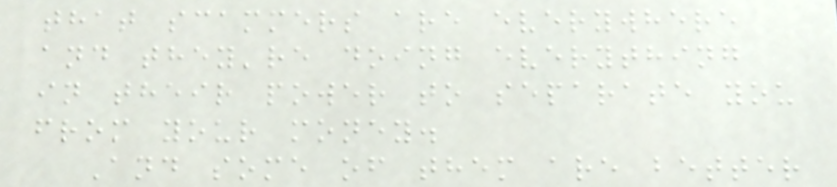that scammers are everywhere
and they're doing everything
in their power to separate you
from your money.
And some of them are better
